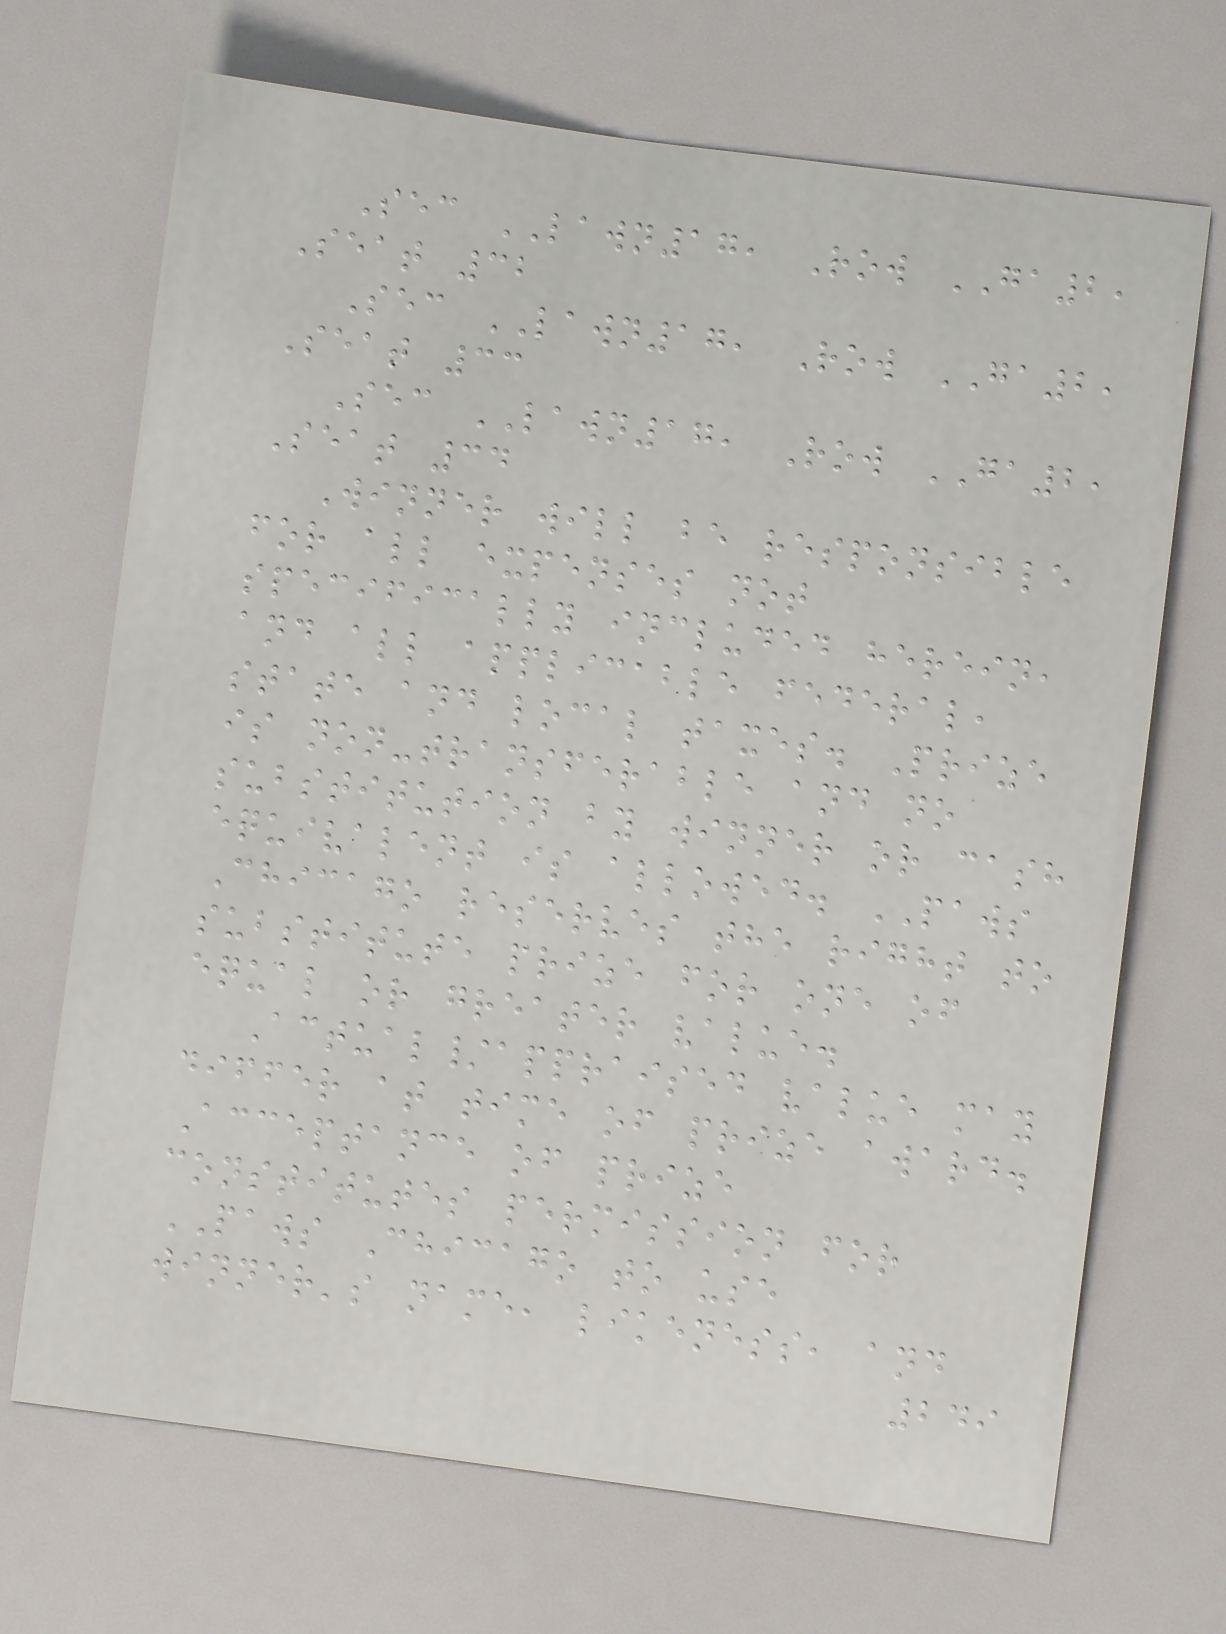Sec LAWN17, Row GA2,
Seat 32
Sec LAWN17, Row GA2,
Seat 33
Sec LAWN17, Row GA2,
Seat 34
Winner will be responsible
for all expenses not
specifically included herein,
and all applicable federal,
state and local taxes. Prize
is non-transferable and no
substitution by winner or cash
equivalent is allowed. PAWS
Chicago reserves the right to
substitute prize for one of
equal or greater value.
Actual/appraised value may
differ at time of prize award.
Acceptance of prize
constitutes permission for
PAWS Chicago to use
winner's name, likeness, and
249
